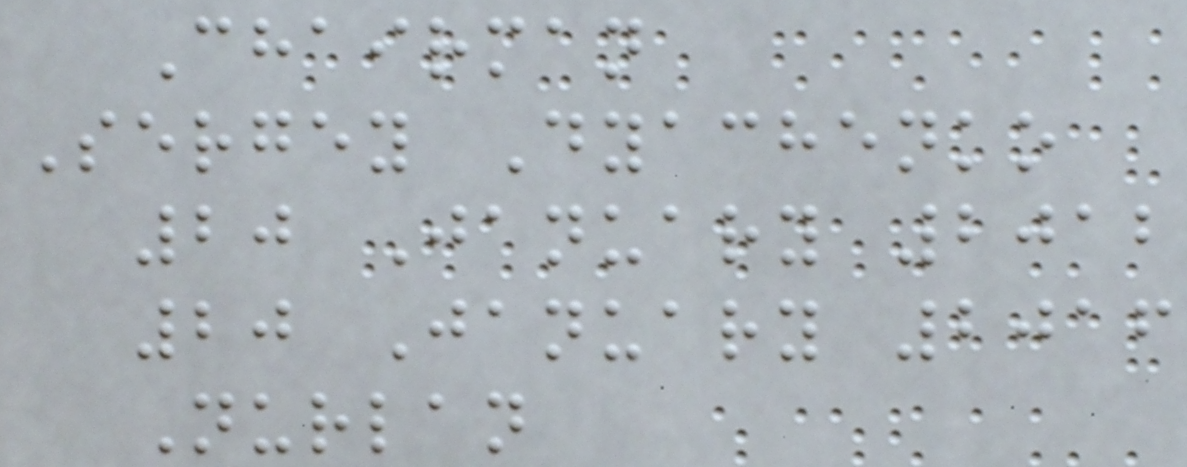Chairman
Sergey Dyachenko
20 January 2012
20 January 2016
Nurlan
